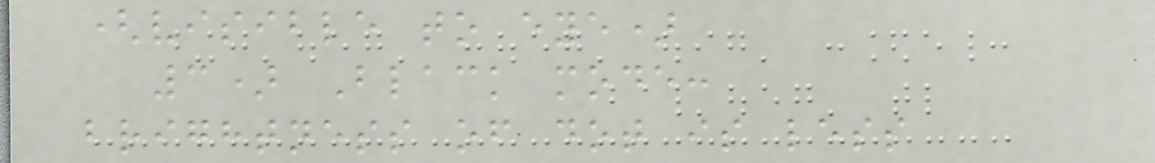(visible to eye)
3) Black mode:
brightness of dot is less
